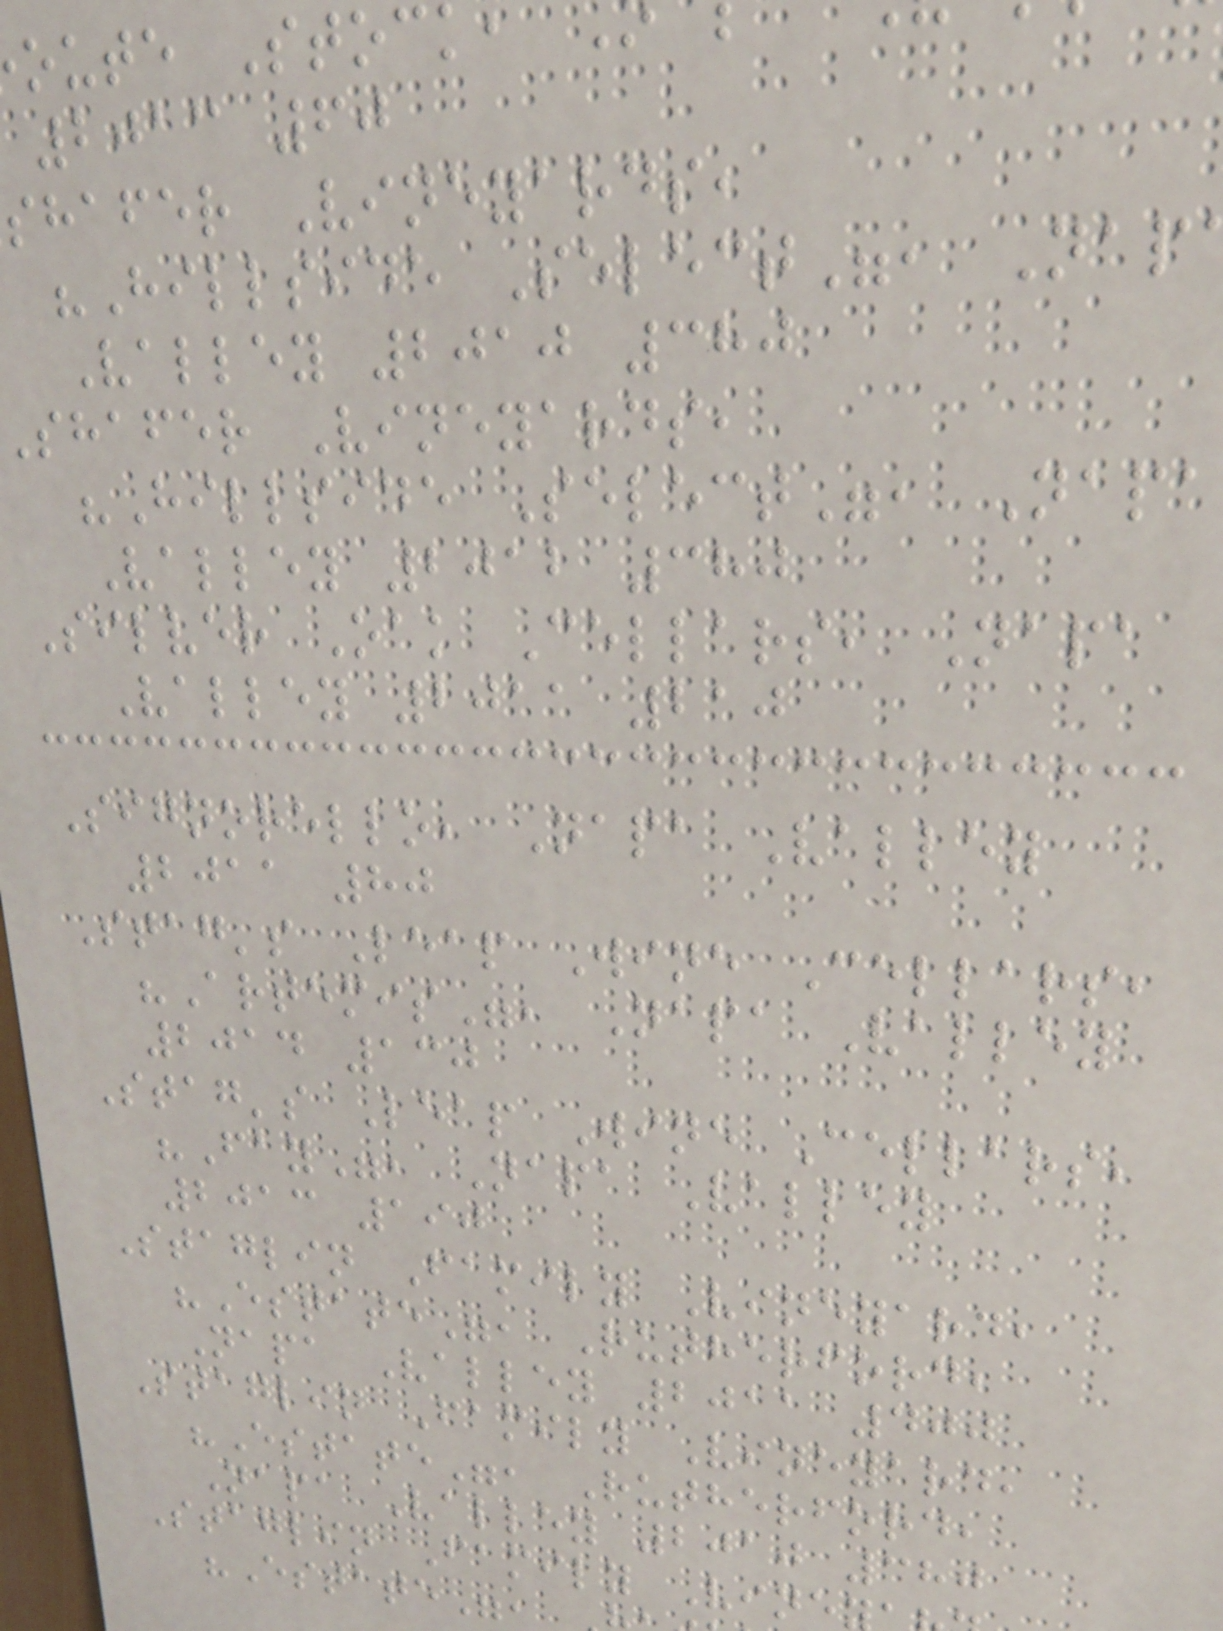oute Stock
2013 60
shafer Vineyards,
"Hillside Select", Nap
Valley 2010 380
shafer Vineyards,
"Hillside Select", Napa
Valley 2012 380
Silver Oak Cellars, Napa
Valley 2011 210
Signorello, Napa Valley
2011 80
Stag's Leap Wine Cellars,
"Artemis", Napa Valley
2014 130
Stag's Leap Wine Cellars,
"Fay", Napa Valley
2013 190
Staglin Family Vineyard,
"Estate", Rutherford,
Napa Valley 2011 400
Staglin Family Vineyard,
"Estate", Rutherford,
Napa Valley 2010 380
Staglin Family Vine
"Estate",
